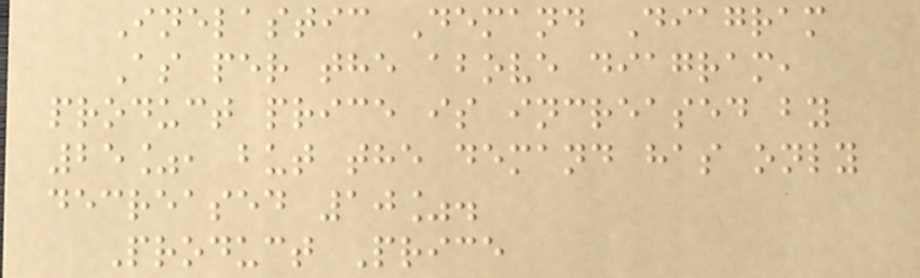Inelastic Demand Diagram
As per the above diagram,
product price is increased by
25%, but the demand has only
decreased 10%.
Product Price
